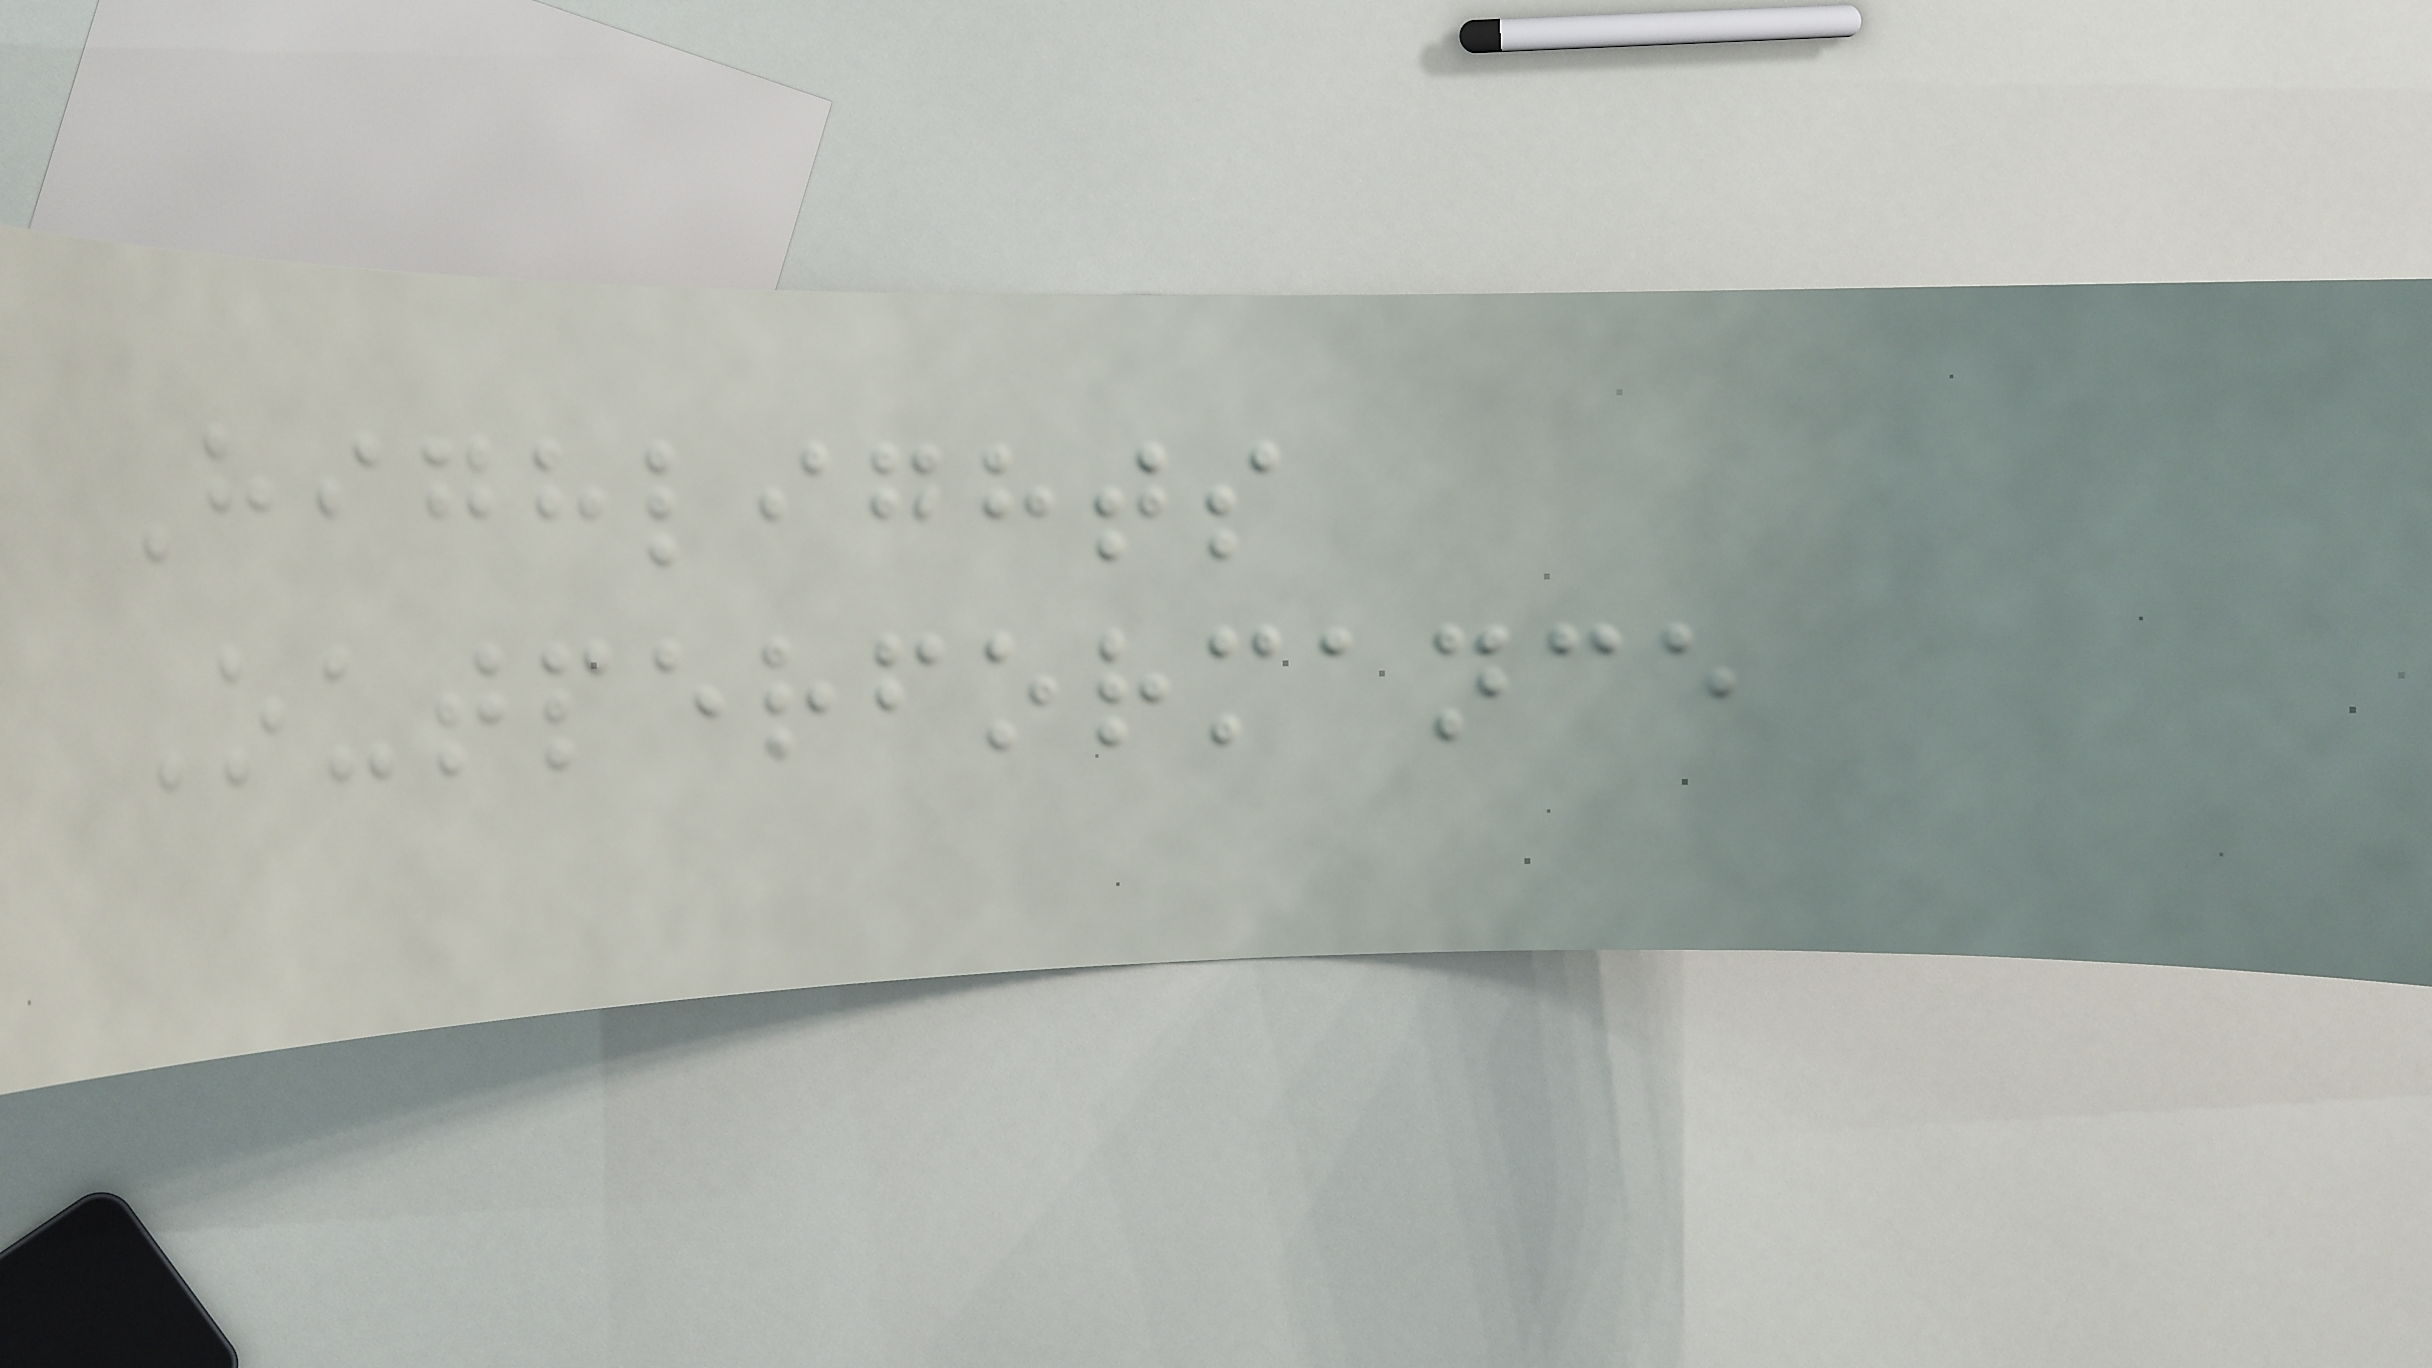Highlights
Outperformance
